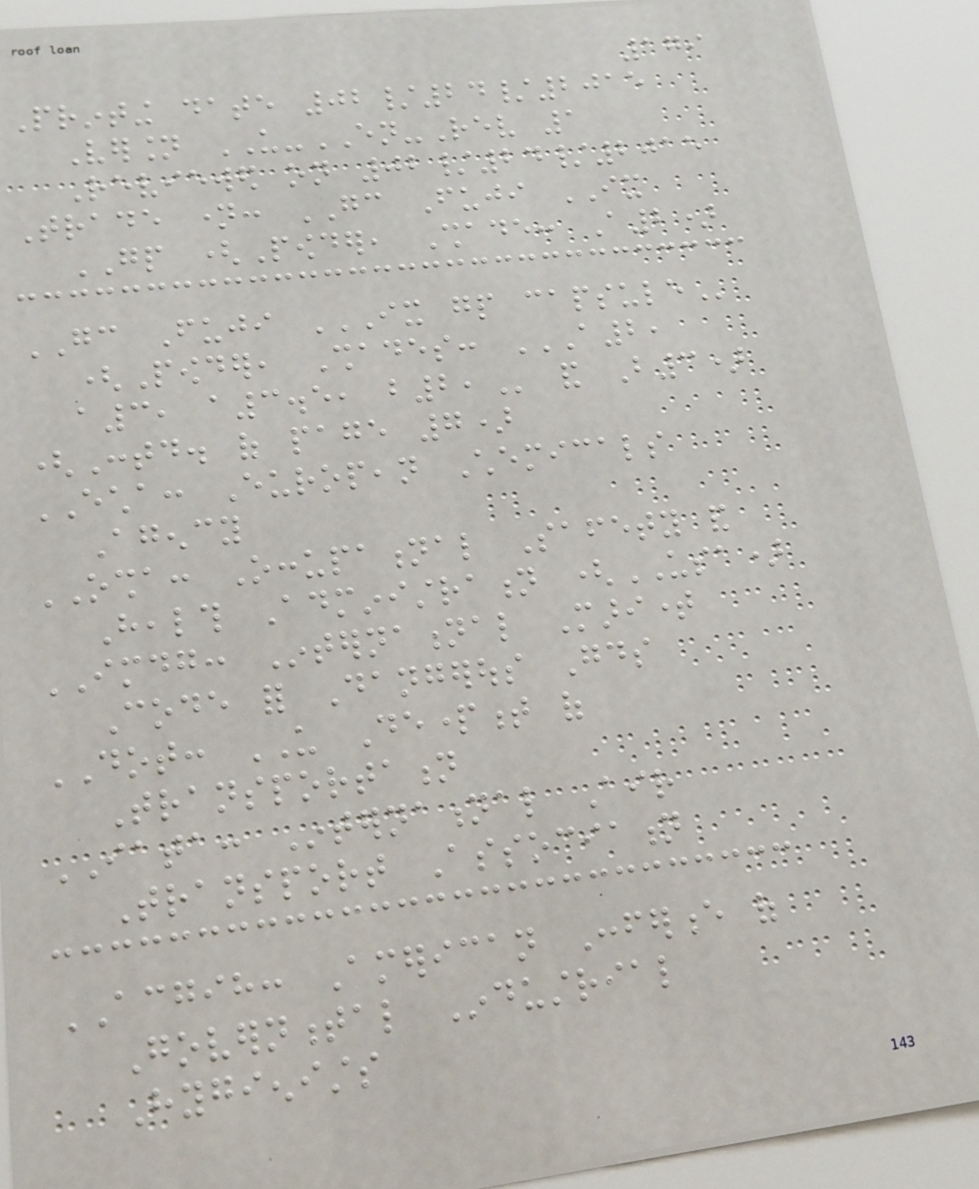179
Printing date 02/24/2015
Version US-EN-Rev 1
Reviewed on 02/24/2015
Trade name: GC Fuji IX
GP (Powder, Shade: A2)
GC Fuji IX GP CAPSULE
(Powder, Shades: A2,
A3, A3.5, B2, and B3)
(Contd. of page 7)
ECHA: European Chemicals
Agency
OSHA: Occupational Safety and
Health Administration (USA)
IMDG: International Maritime
Code for Dangerous Goods
DOT: US Department of
Transportation
IATA: International Air
Transport Association
ACGIH: American Conference of
Governmental Industrial
Hygienists
